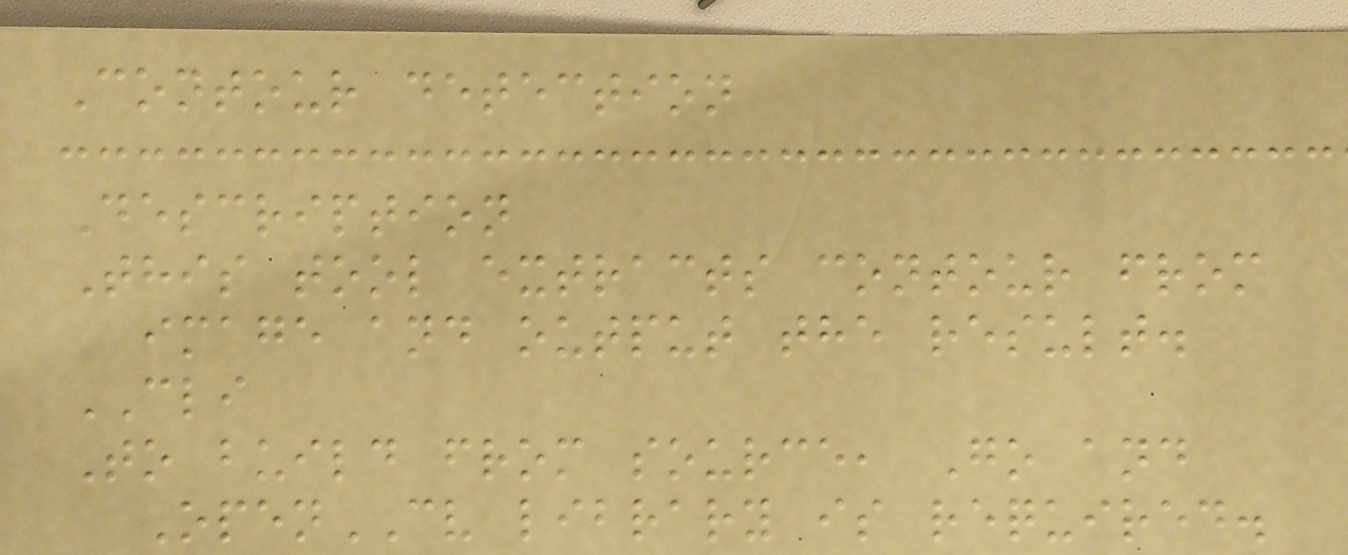Contour detection
Description
This tool extracts contour from
image and output the result.
CLI
To build from source, Go and
OpenCV library is required.
